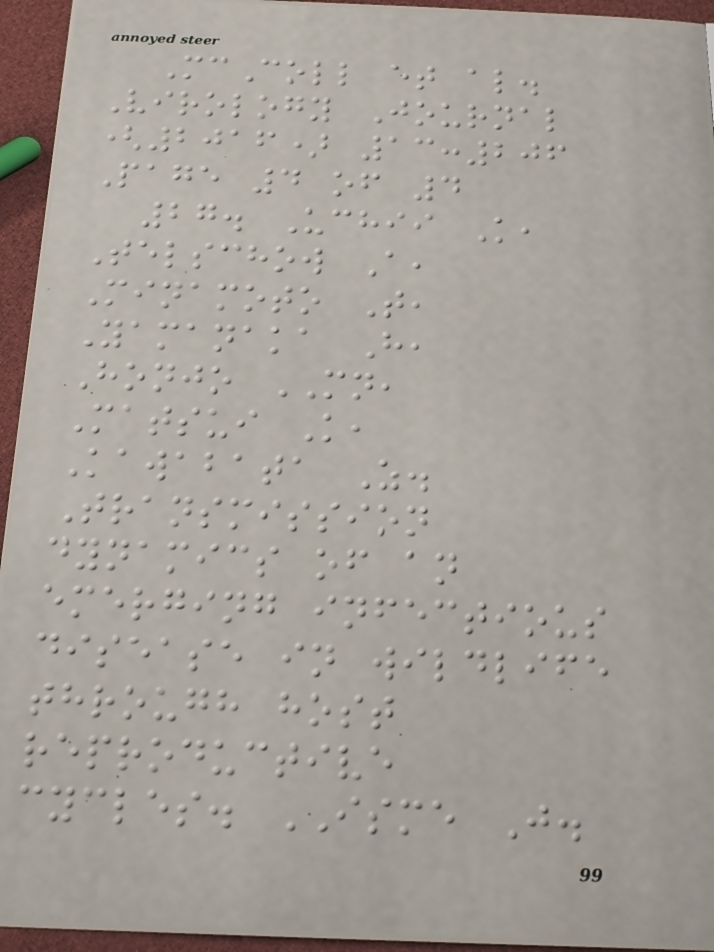McColl et al.
Virology Journal
(2016) 13:206
Page 4 of 4
27. Uchii K,
Telschow A,
Minamoto T,
Yamanaka H,
Honjo MN,
Matsui K,
Kawabata Z.
Transmission
dynamics of an
emerging infectious
disease in wildlife
through host
reproductive
cycles. ISME J.
